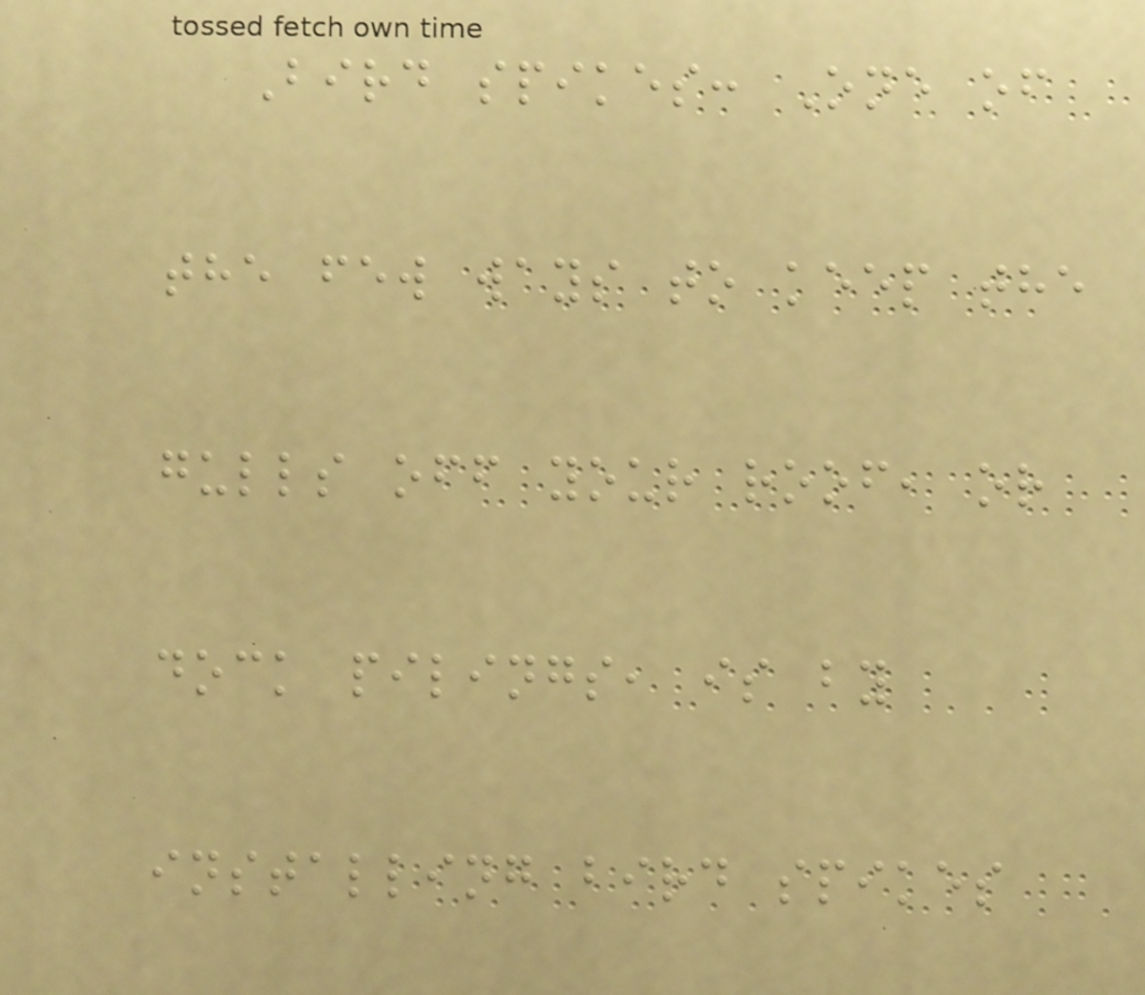Bird spikes: One of
the few ways to keep the
gulls off your roof, or
dock pilings, is by
installing bird spikes
